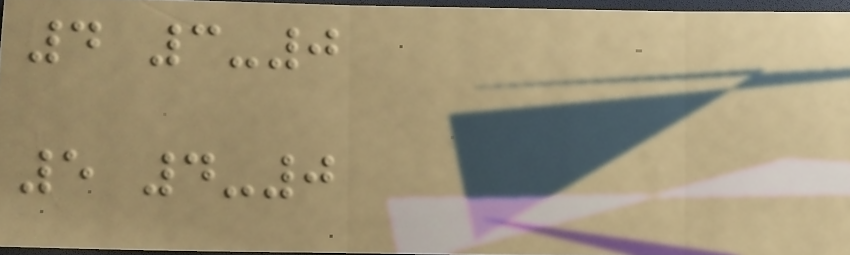4 3-0
5 4-0
